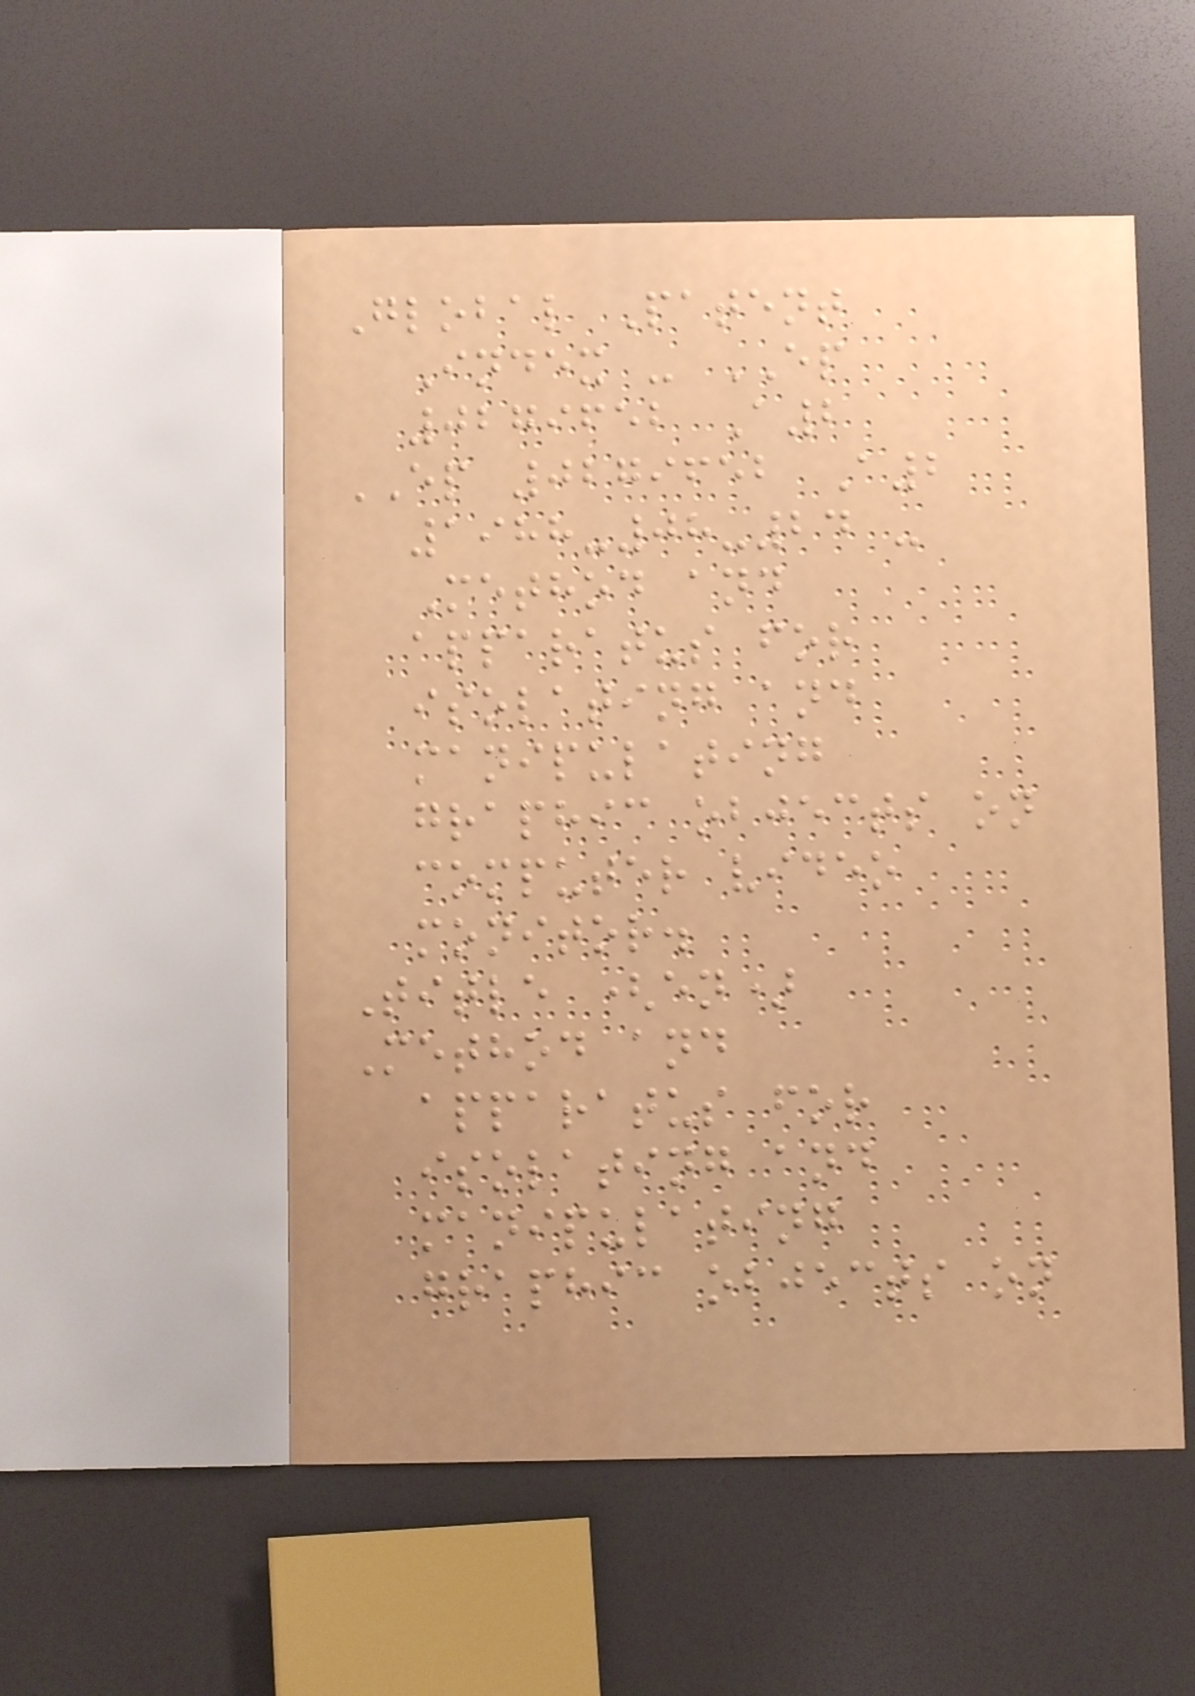Global Patent
Index - EP
0279652 A2
EP 0279652 A2
1988-08-24 -
Method and
apparatus for
isolating and
manipulating
graphic objects on
computer video
monitor.
Title (en)
Method and
apparatus for
isolating and
manipulating
graphic objects on
